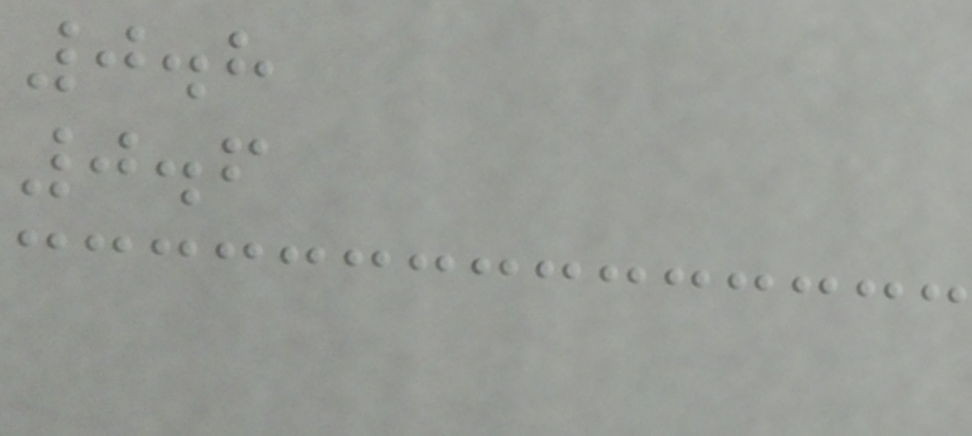0.8
0.6
